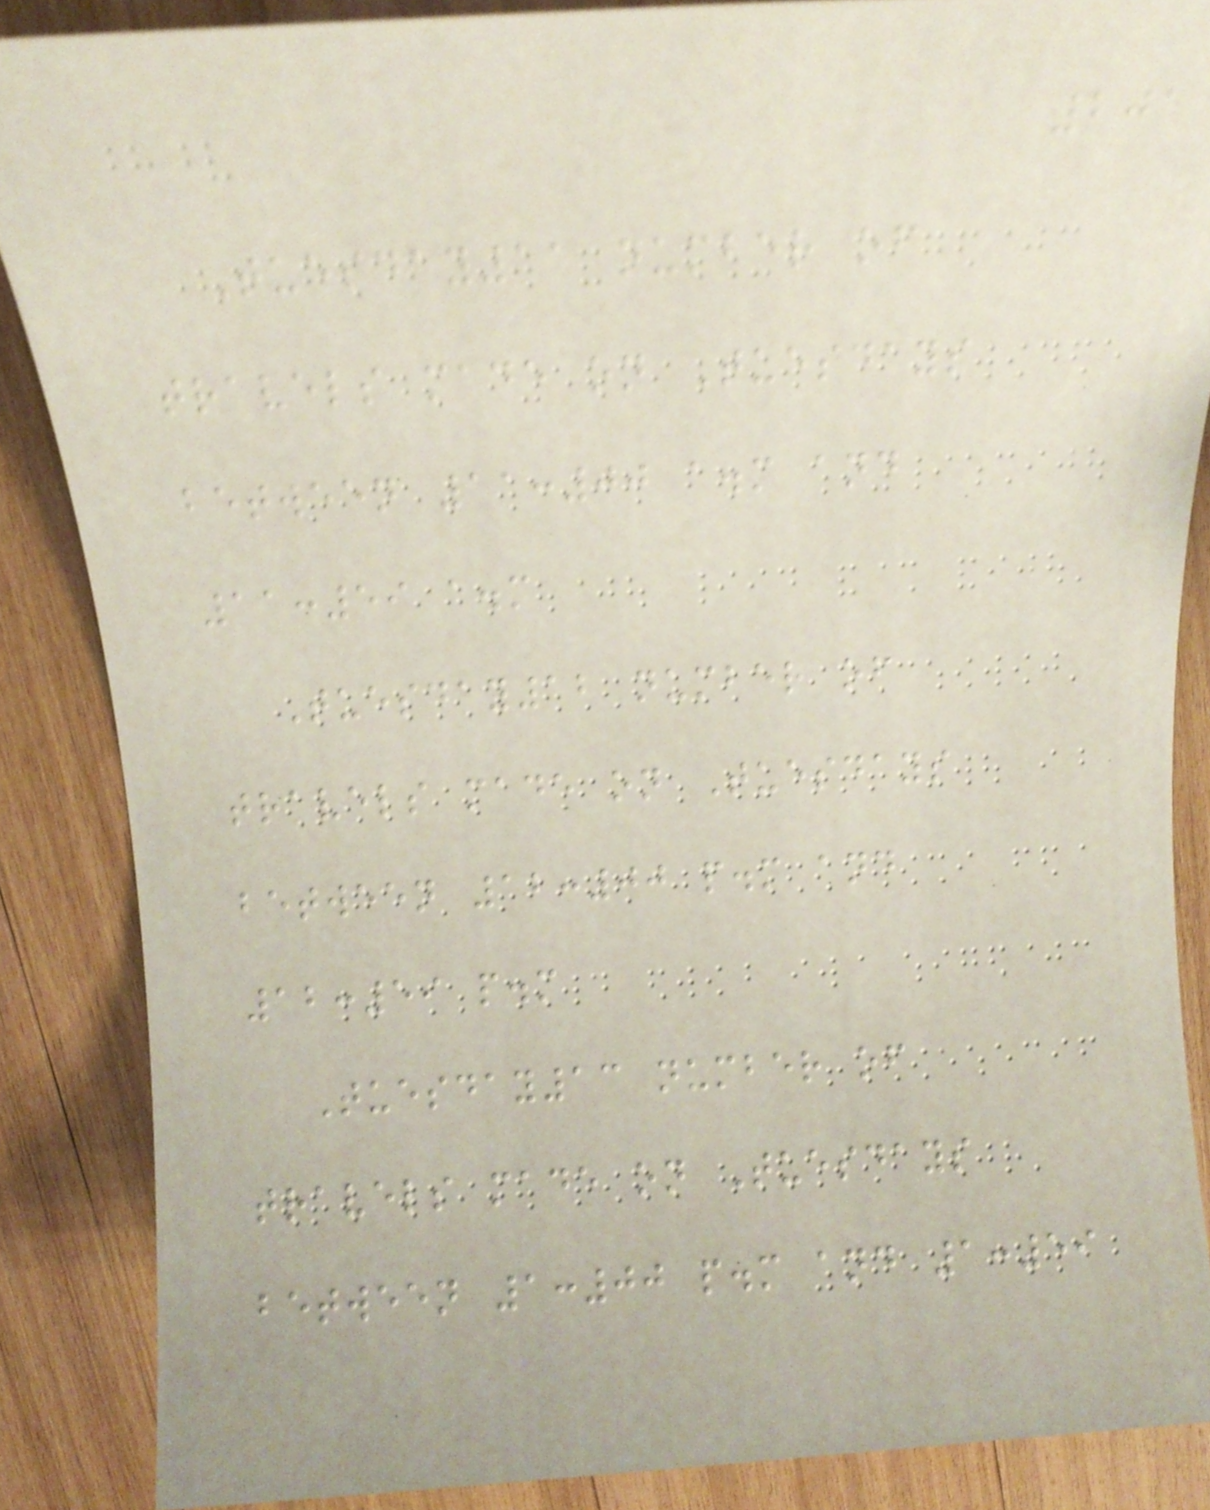201
Tuesday11 number of
travels made on Tuesdays
between 11:00 a.m and
11:59 a.m
Tuesday12 number of
travels made on Tuesdays
between 12:00 p.m and
12:59 p.m
Tuesday13 number of
travels made on Tuesdays
between 1:00 p.m and 1:59
